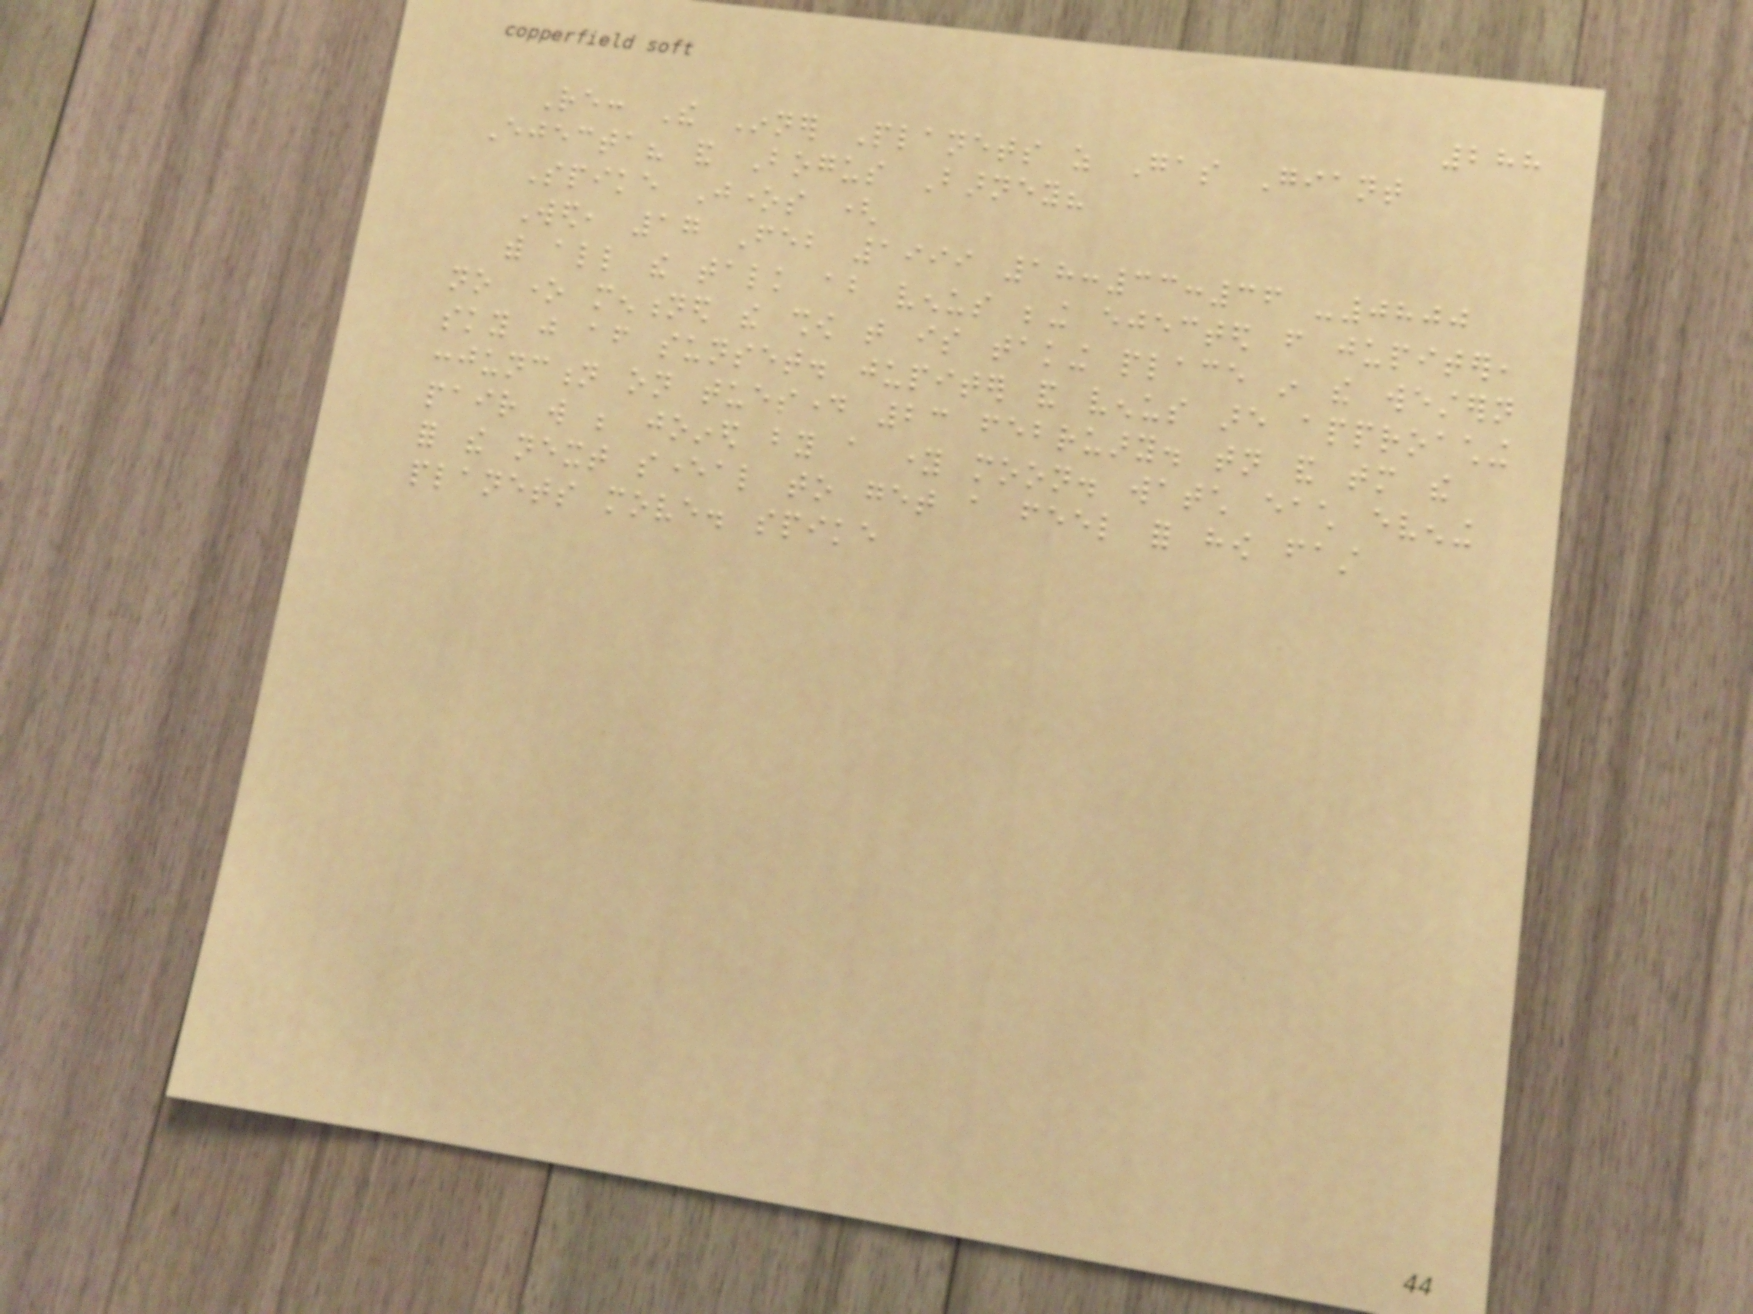288
Re: The Inner Planets as Gas Giant
Ejecta? and Bogus Barney?
Spike Jones (
Wed, 17 Feb 1999 18:33:36 -0800
with all the talk about venus being ejected from jupiter,
no one mentioned the show that is taking place in the western
sky just after sunset. jupiter and venus are approaching
conjunction on tuesday 23 february. tonight and tomorrow the
pair will be joined by a young moon. watch each evening
for the next several to get a feel for how fast
planets move. spike
